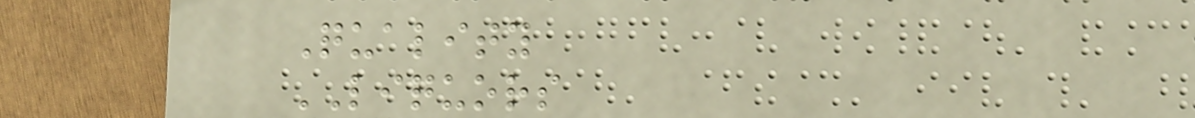Quality
LIQUORS
